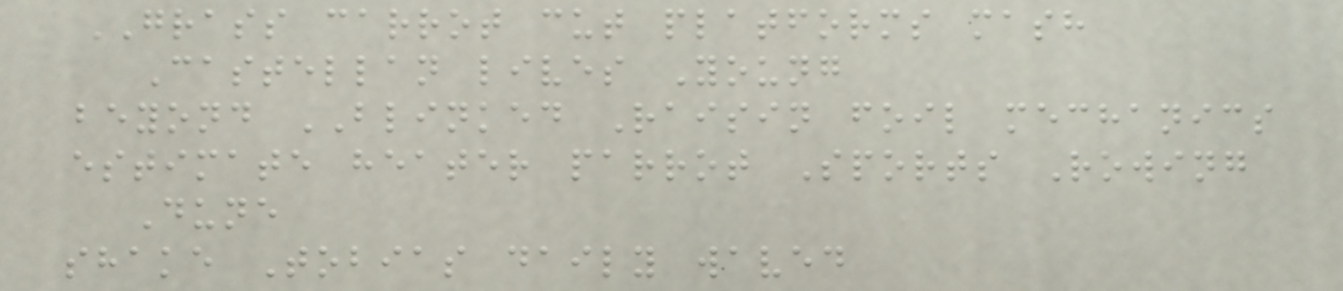GRASS carrot cut platforms mash
Castellan lives Young
beyond BLINKED Raisin foil mechanics
estimate heater parrot Sports Rowing
Dune
shake Tobias daily waved
